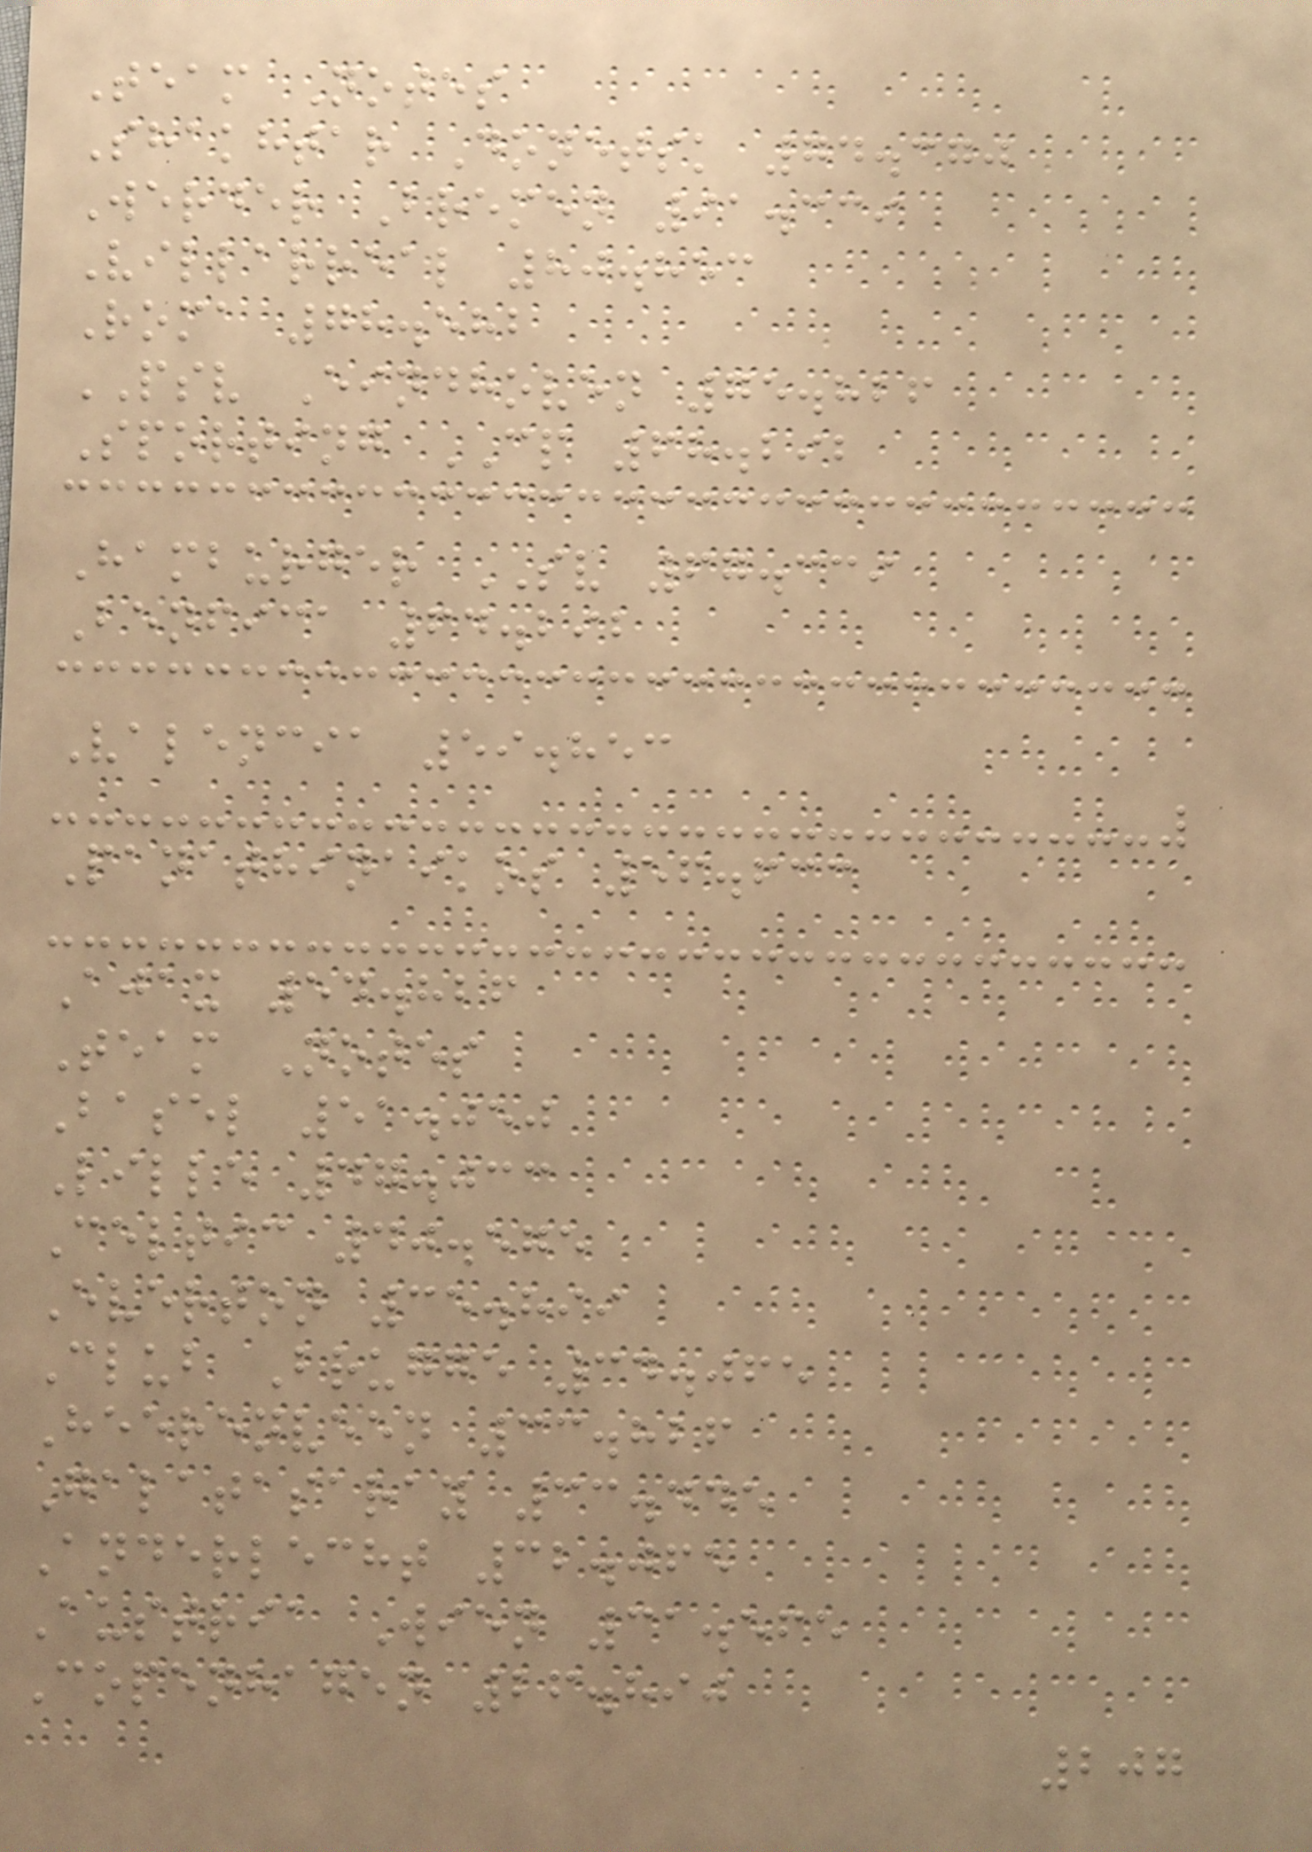Team Notes
Shakhtar Donetsk 74.370
Werder Bremen 91.339
Villarreal 80.853
Roma 78.582
PSV Eindhoven 75.826
Sporting CP 68.292
Hamburger SV 67.339
Benfica 64.292
Valencia 59.853
Panathinaikos 56.633
Ajax 54.826
Team Notes
Basel 51.050
Lille 47.033
Celtic 40.575
Everton 35.899
Club Brugge 34.065
Heerenveen 33.826
Galatasaray 33.445
Anderlecht 32.065
Austria Wien 31.565
Copenhagen 26.890
207
